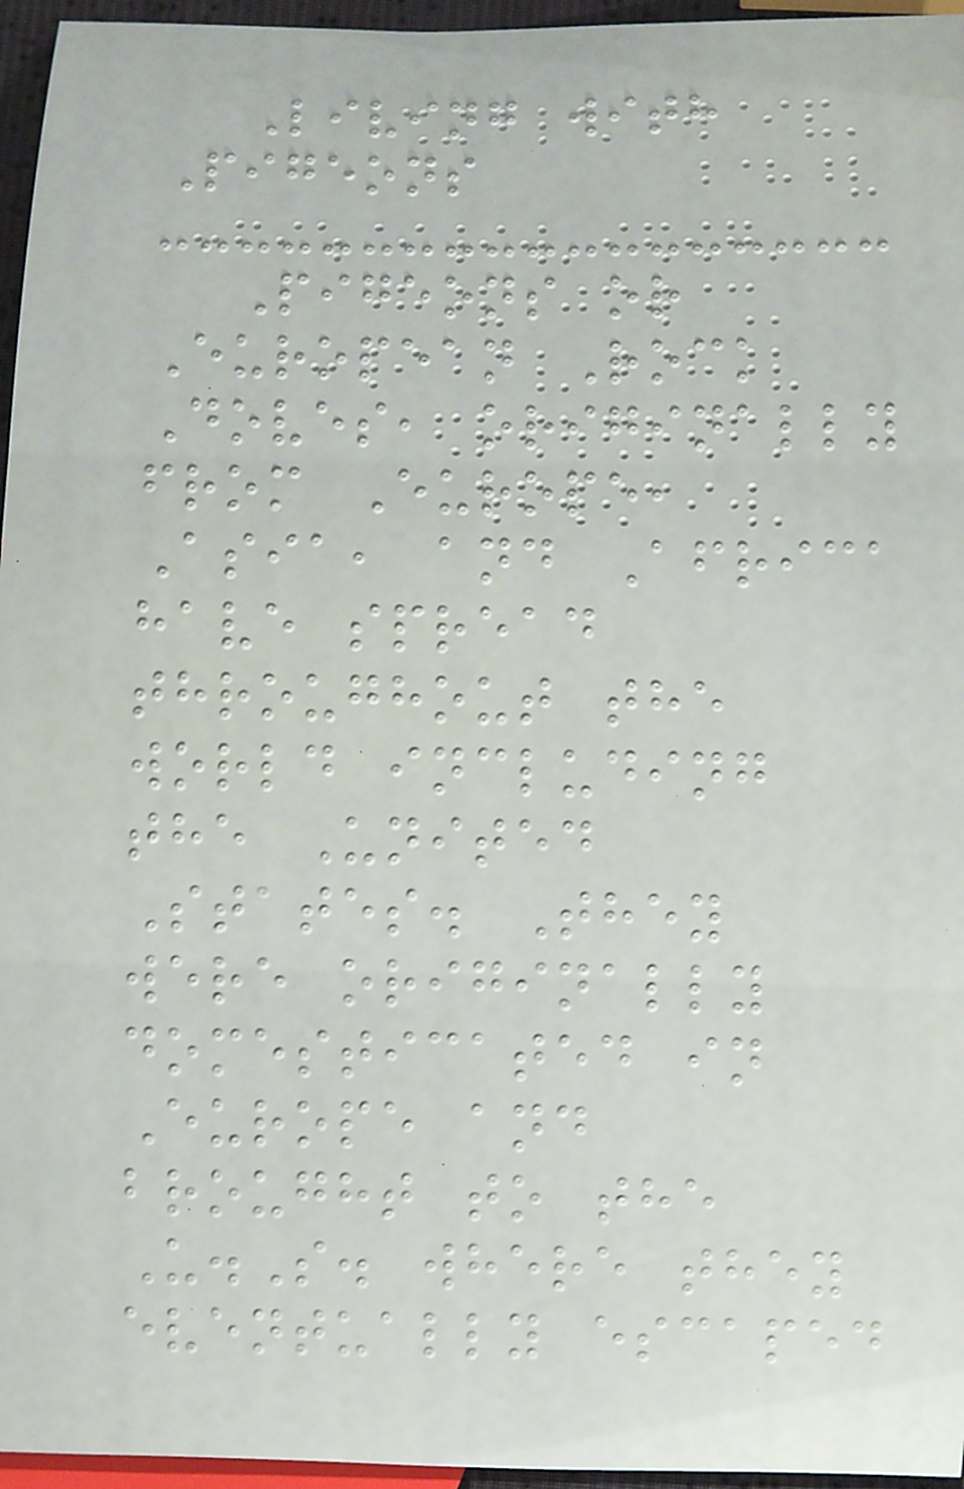Living with
Pigeons
Pigeons or
European Rock
Doves, originally
from Europe,
Asia, and Africa
have spread
throughout the
world including
the United
States. They
were originally
domesticated in
Europe and
brought to the
U.S. where they
eventually escaped
